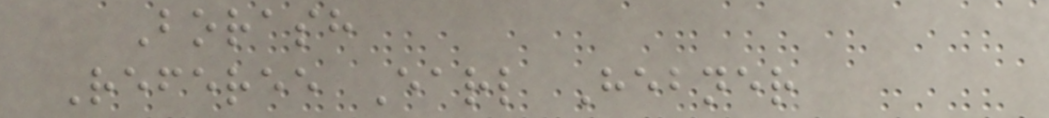Borash
Referee Earl Hebner
